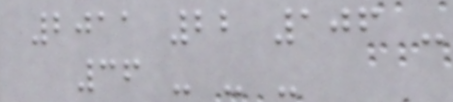2011 22 106 -
36 - - -
